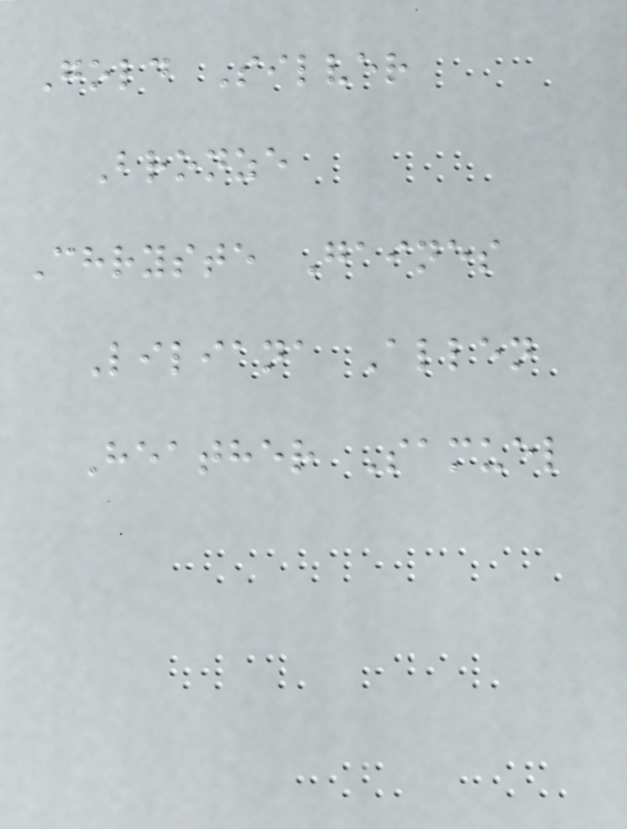Gold Silver
Bronze
Chryste Gaines
Liliana Allen
Heather Samuel
